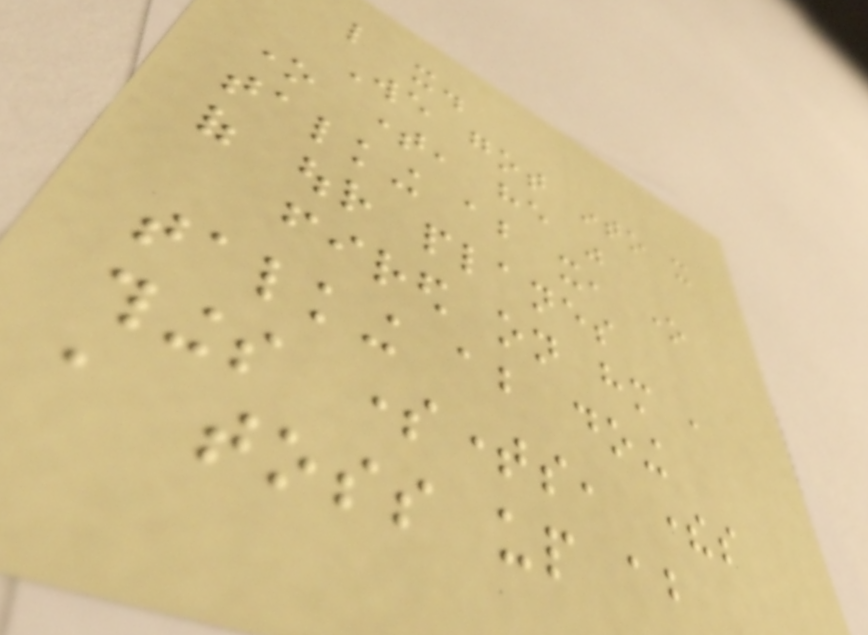like it.
We got into it
one time, he was
talking about it, one
of our planes
fired on him ,
talking about doing
things sometimes, theres
a toss up about
